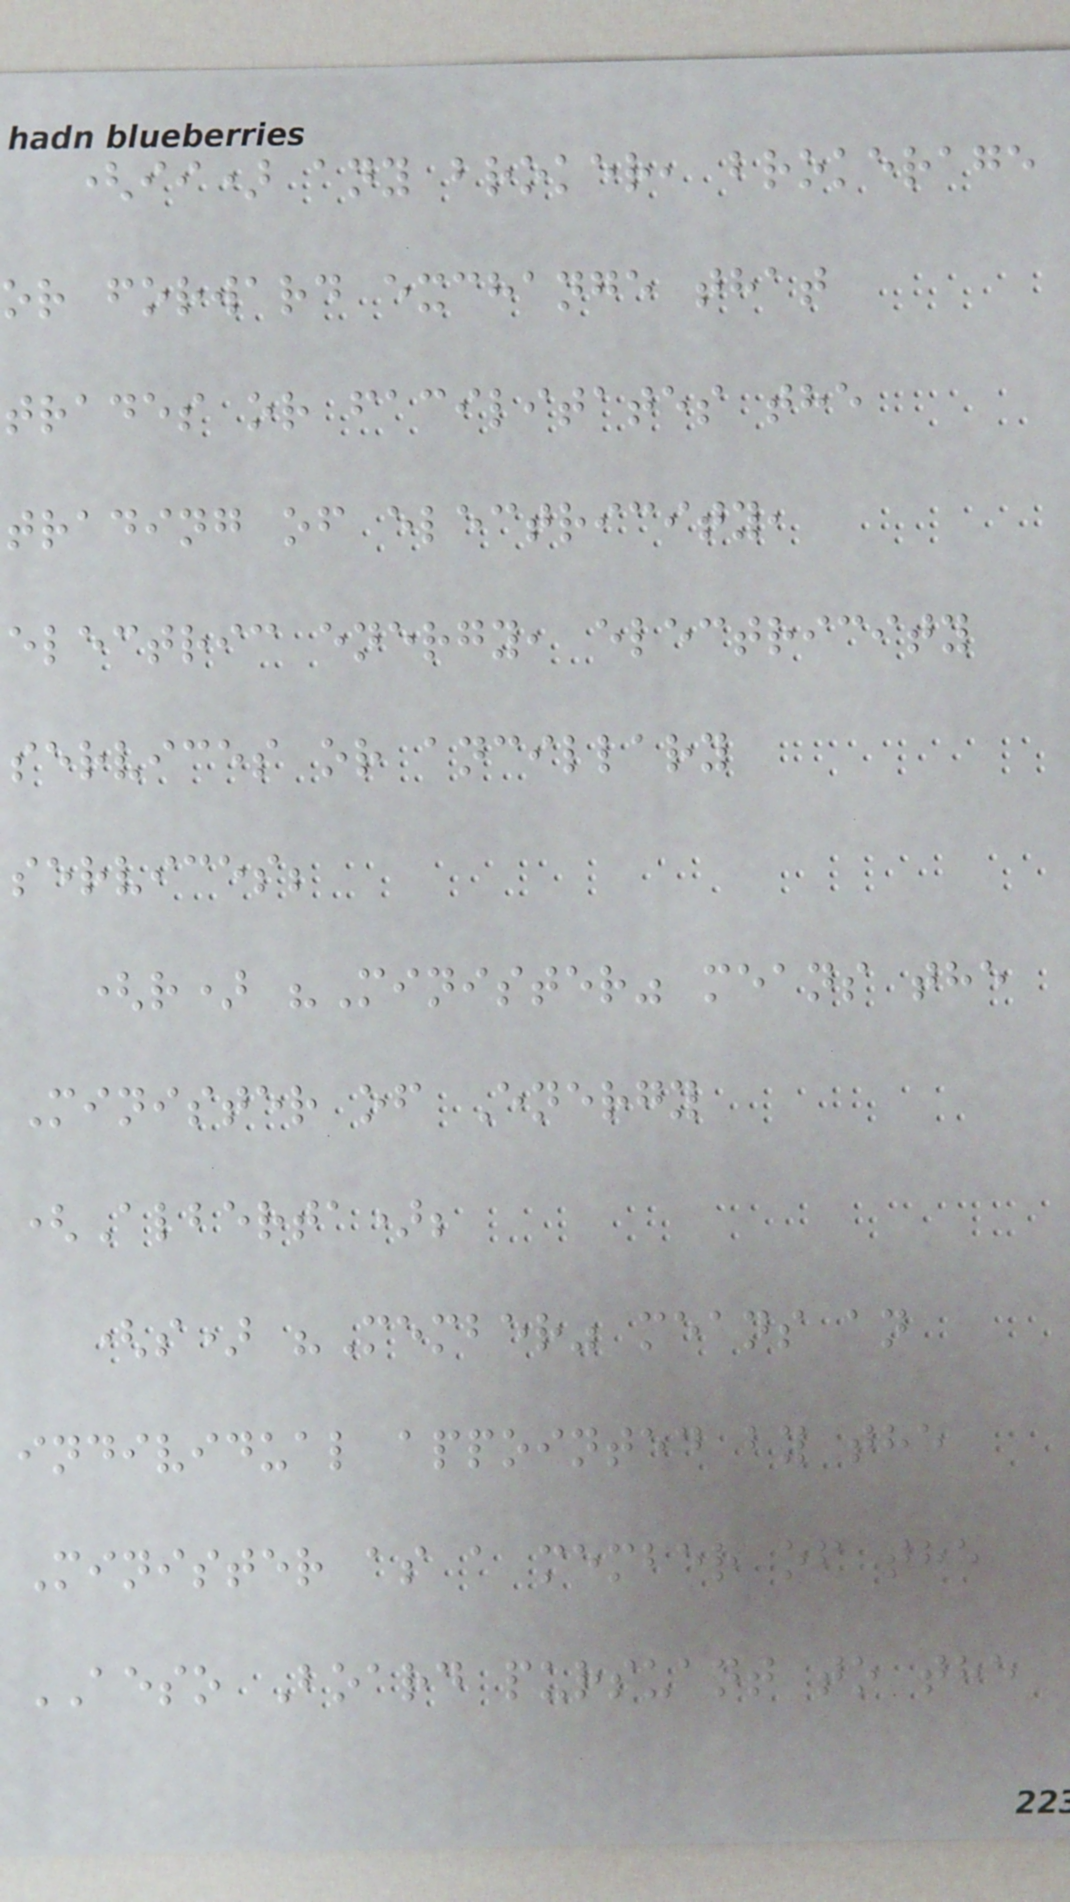(ii) any broker, brokerage
or forward exchange that
trades or facilitates the
trading of electricity,
electric energy, electricity
services or ancillary
services;
(r) "Minister" means the
Minister of Energy
(Alberta);
(s) "Member" means an
individual appointed by the
Minister as a member of the
AESO Board pursuant to the
